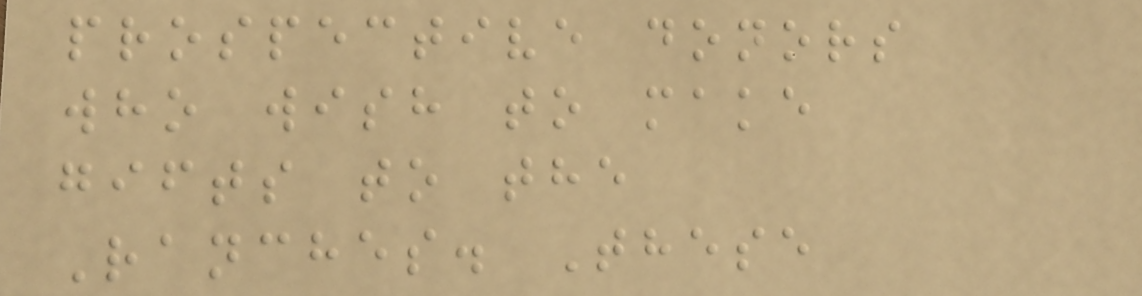prospective donors
who wish to make
gifts to the
Ranches. These
